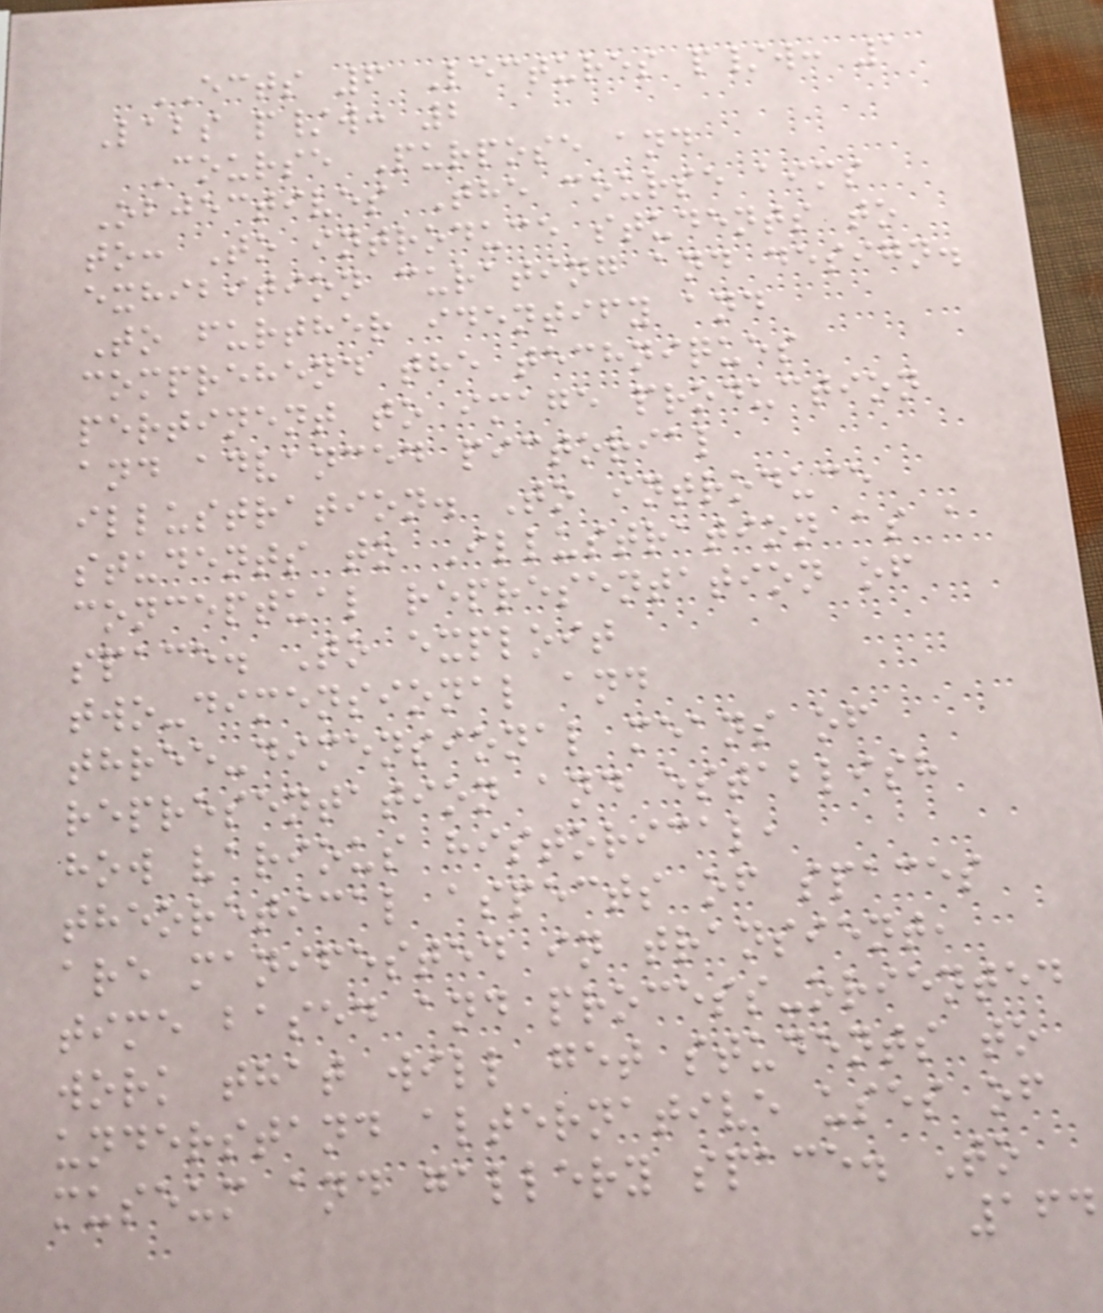ECTS 6 Lectures p/w: 1
Labs p/w: 2
Course Purpose and
Objectives The course aims
to: To introduce students to
exhibition curating and design.
To further identify and
comprehend the techniques
pertinent to image production
and advanced pictorial
illustration. To introduce
students to Illustration as a
conceptual representation of
space. To exploit
two-dimensional and
three-dimensional means of
representation and establish
how various historical,
theoretical aspects of spaces
are manifested in transient,
time based and process-oriented
work that will get students to
understand alternative uses of
museum and gallery space. To
164
